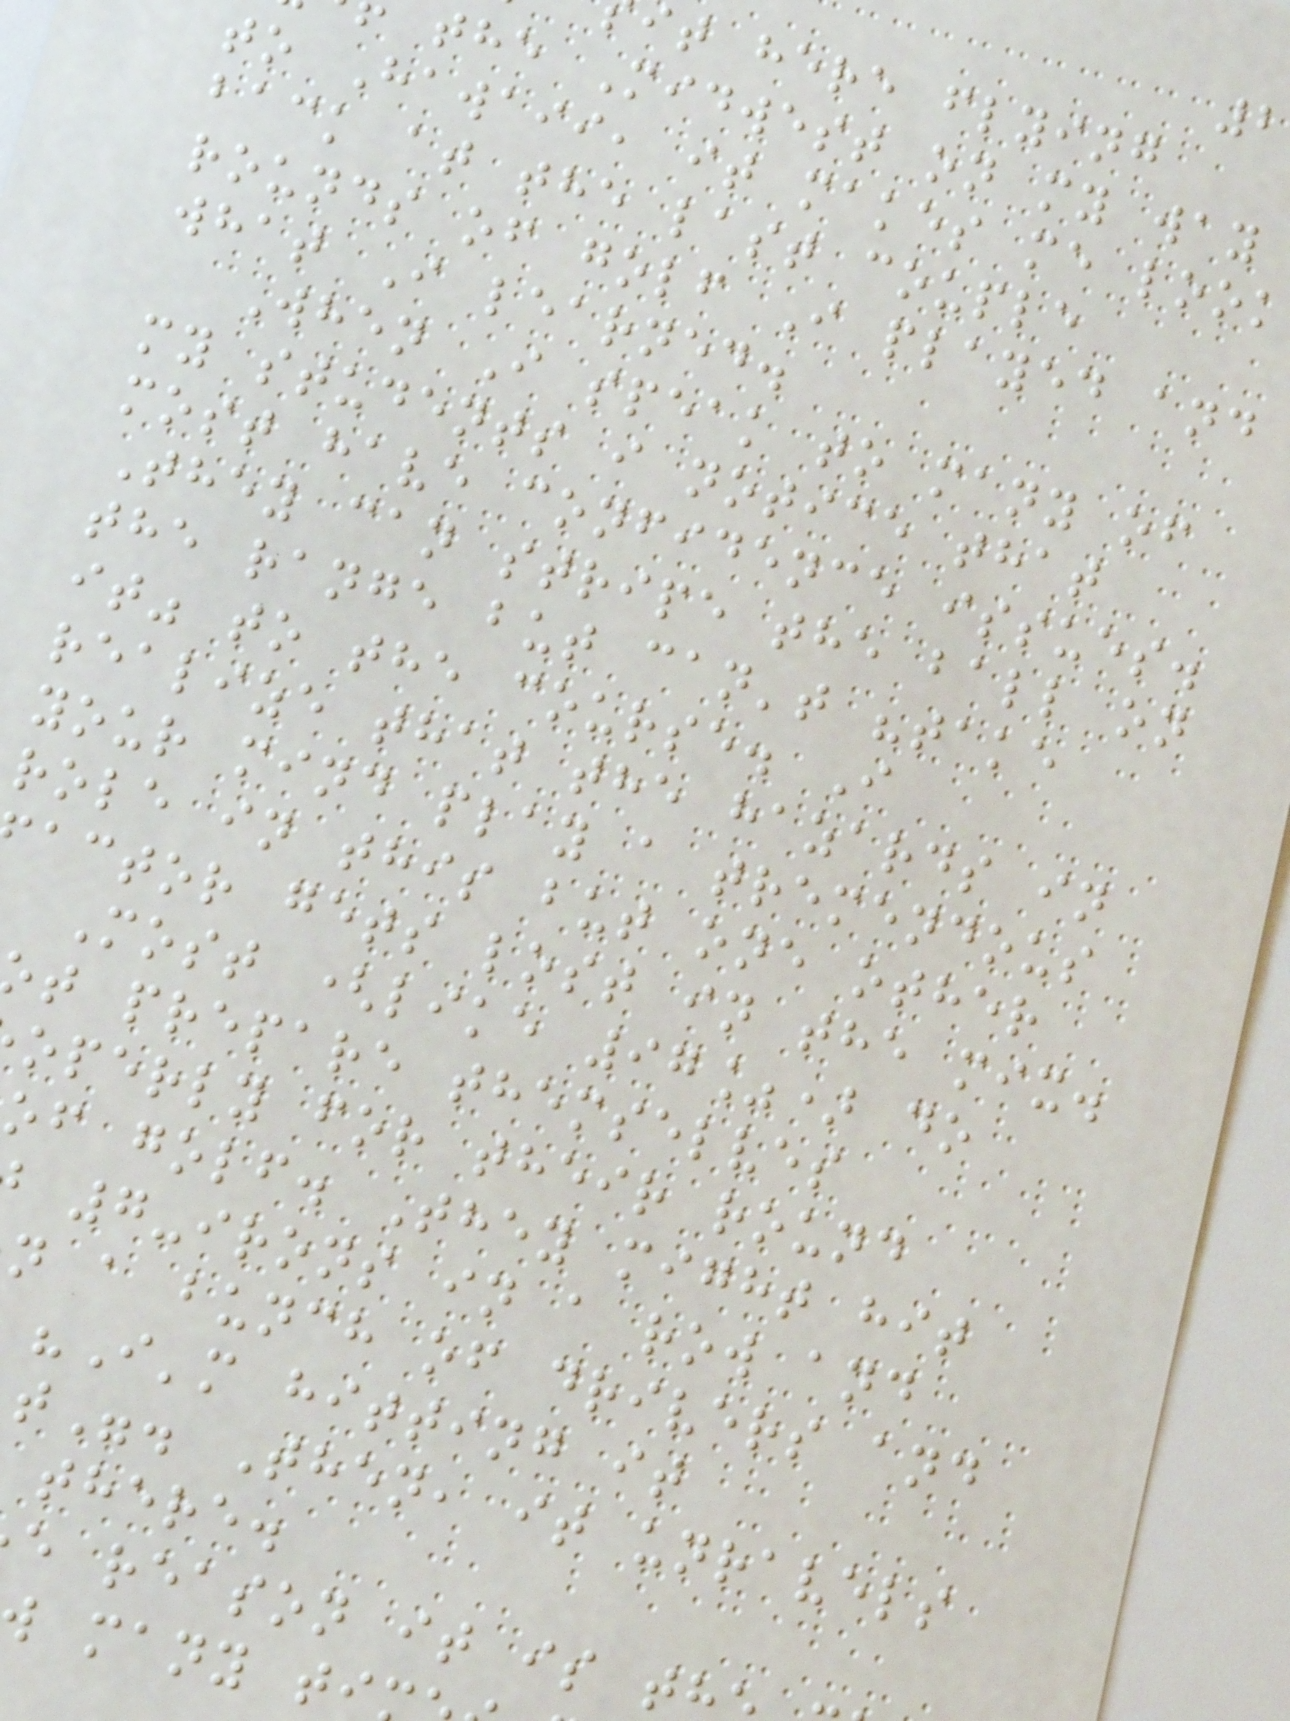it here flying
the Midwest on my way
to Hawaii, it makes me look
back at the last couple
rounds of golf I played and
what I learned.
When I speak to many of
my students i notice that
most have confidence issues.
They can stripe the ball on
the range but can't "take
it" to the course. I
realize that the hazards in
your mind play a tremendous
role in this but one other
actor gets lost in the mix.
Most (like 97%) do
t prepare themselves
operly for their round
of golf. They might hit
7-irons in a row and
n a bunch of drivers and
"I'm hitting it
t". Then, it unravels
there.
e reason it is t
many ti
